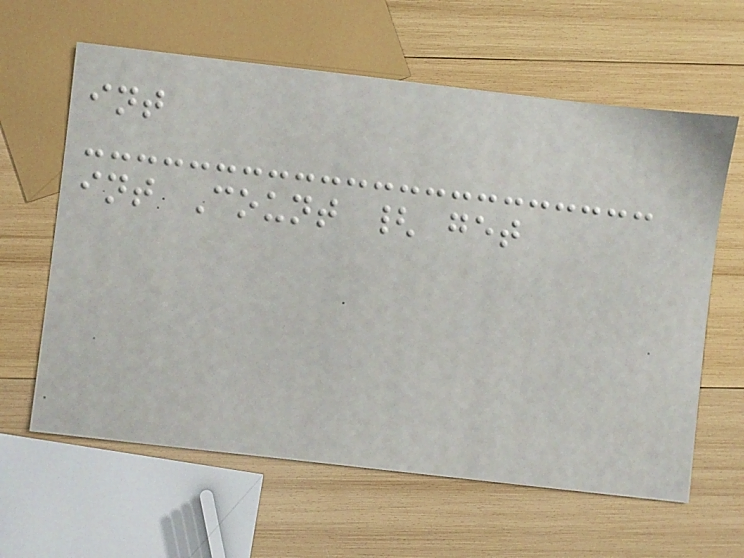int
int Count { get
